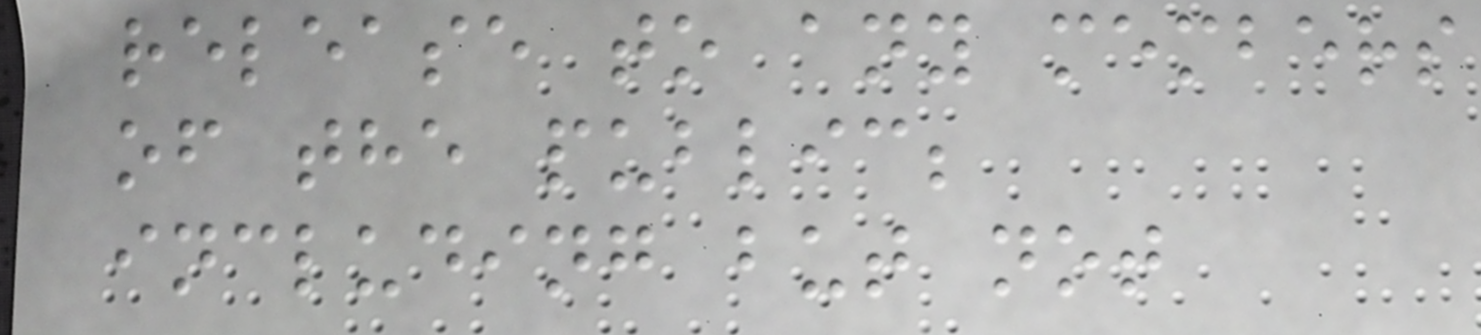release to any members
of the public;
including but not
